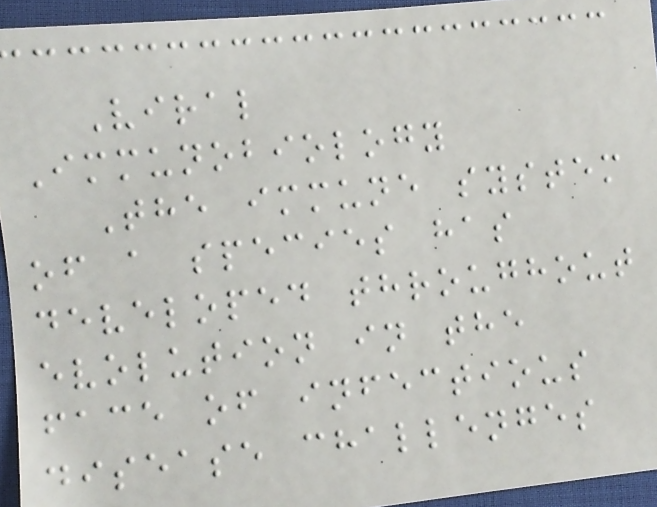Viral
Immunobiology
The immune system
of a species has
developed throughout
evolution in the
face of infectious
disease challenges
